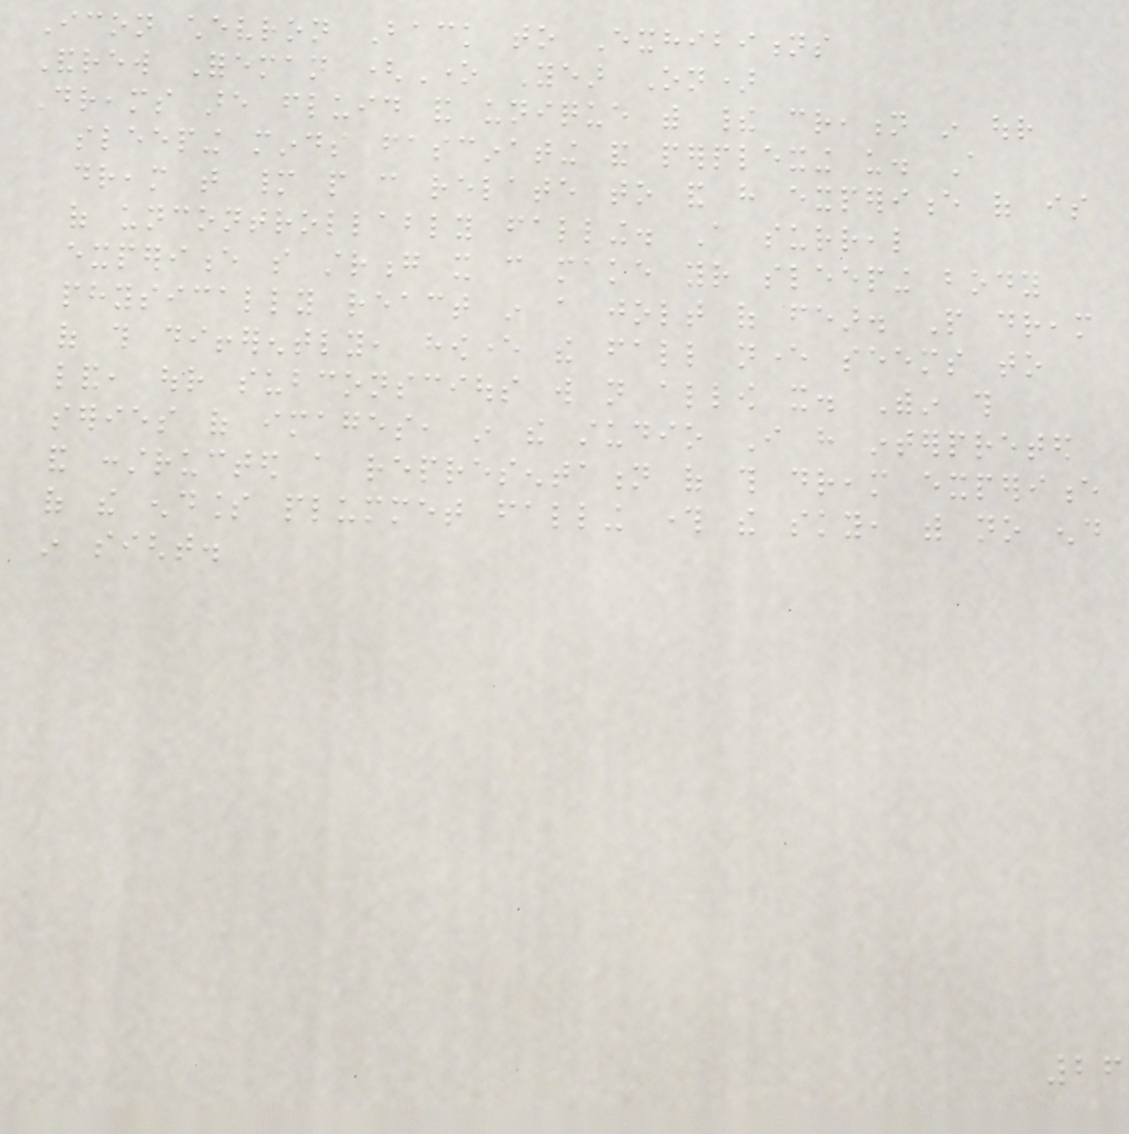Icon chevron Back to Exhibitions
Andrew Foreman (One Year On)
Dreams are fluid and unique with their creation in our
sleeping minds fascinating and perplexing us. A
dream that many people can relate to and have experience of is
of uncontrollably falling. A surreal
experience so strong it can make your sleeping body
physically react in a jolt of fear. People dream
of this differently, however the fall never seems to
land, our subconscious will not allow it. Within this
series of images, in the studio I have interpreted
and constructed a representation of this dream experience
of the endless plummet falling through the sky, with no end
in sight.
26
